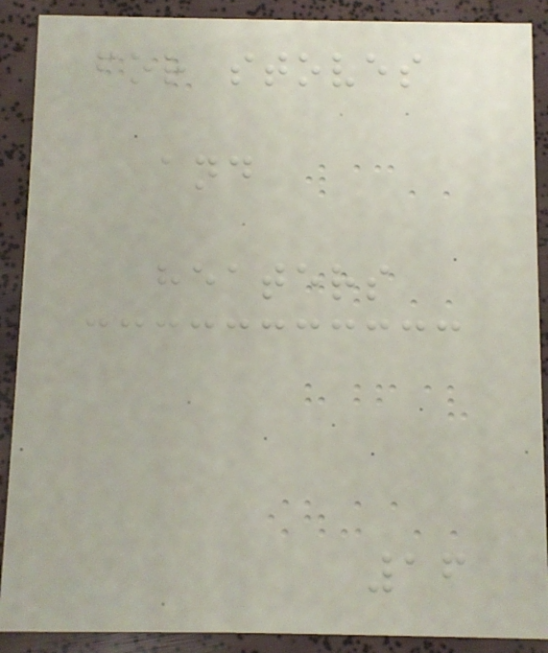for stoves
and
heaters
16
